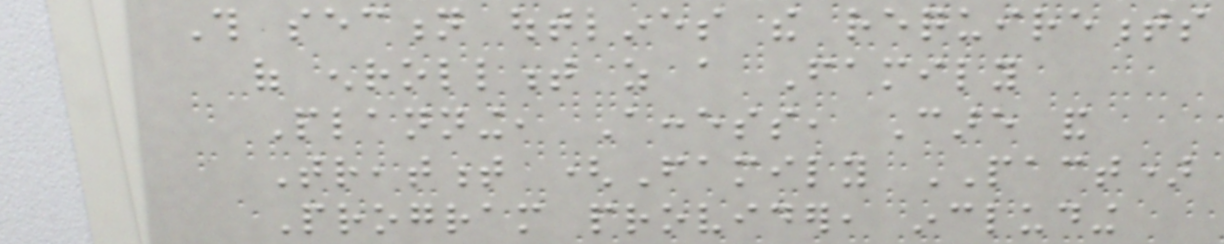This section outlines the requirements
of enrollment as a Family
Planning, Access, Care and
Treatment (Family PACT)
Program provider, including
